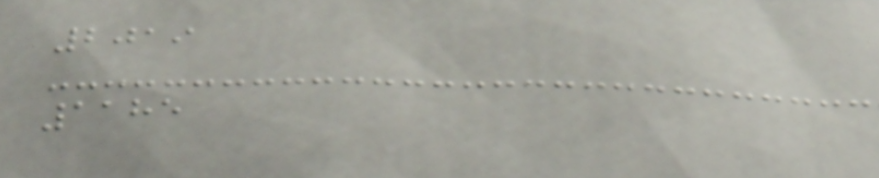2019
1185
